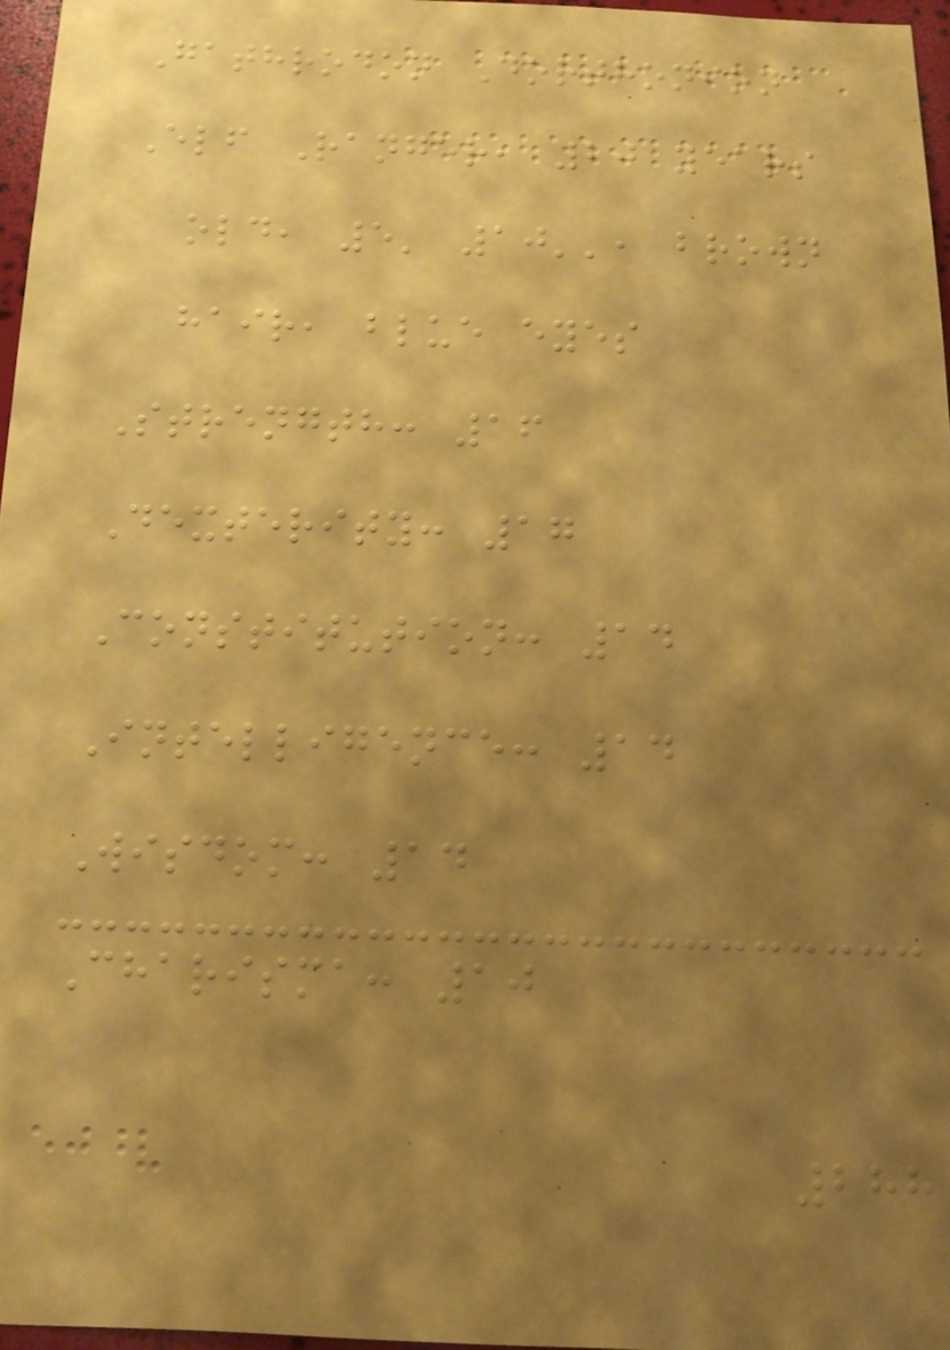Gathrodon Dorthonion
Elf Ranger, 20 years
old, 5' 10'', brown
hair, blue eyes
Strength: 16
Dexterity: 17
Constitution: 14
Intelligence: 14
Wisdom: 14
Charisma: 10
288
